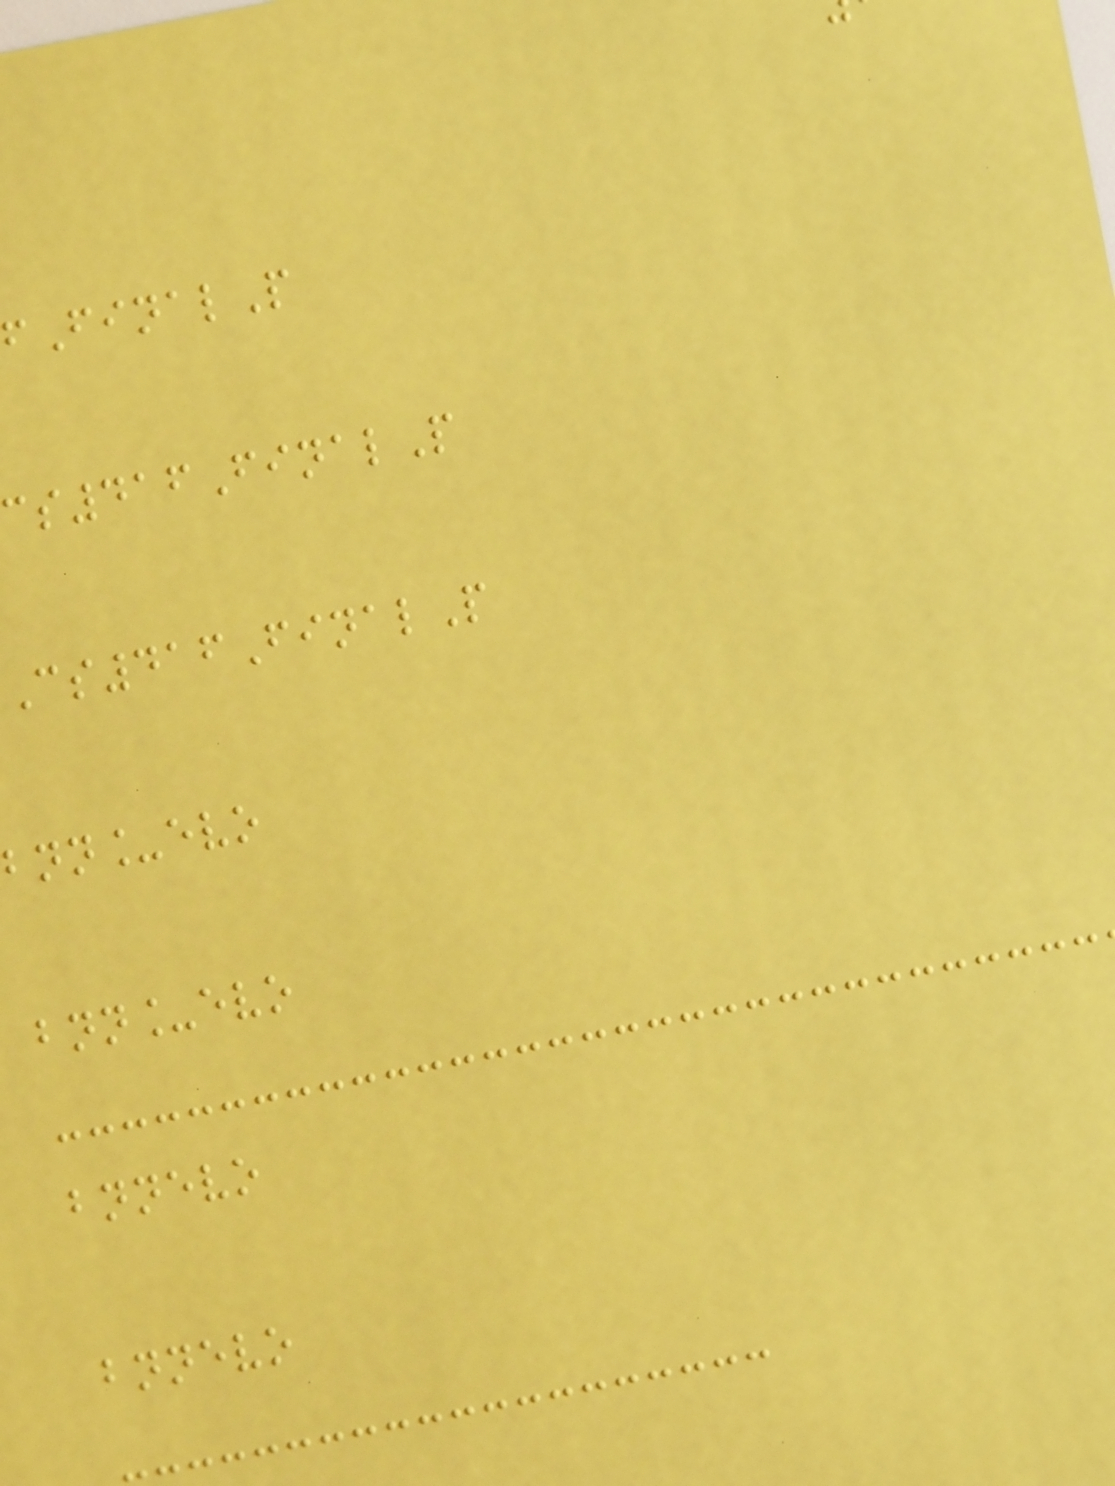FinalP
416FinalP
416FinalP
bnn_evo
bnn_evo
bnnevo
bnnevo
